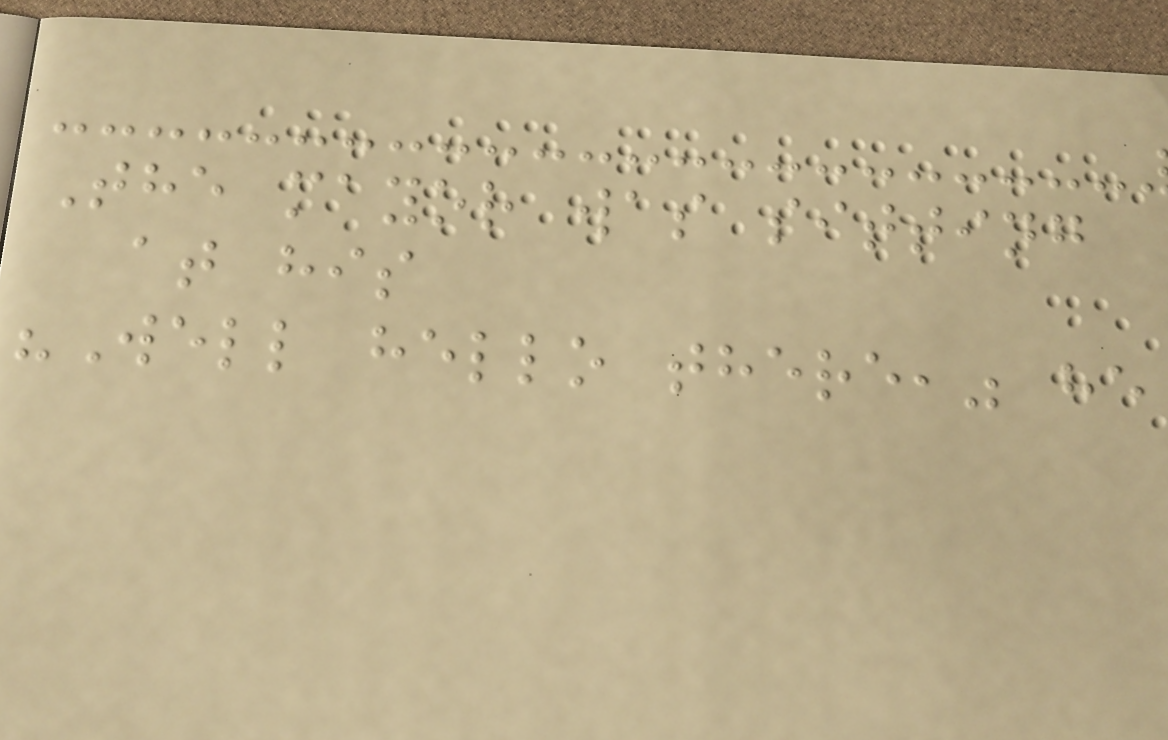The mayor was sitting
at his
"Well hello there," he
